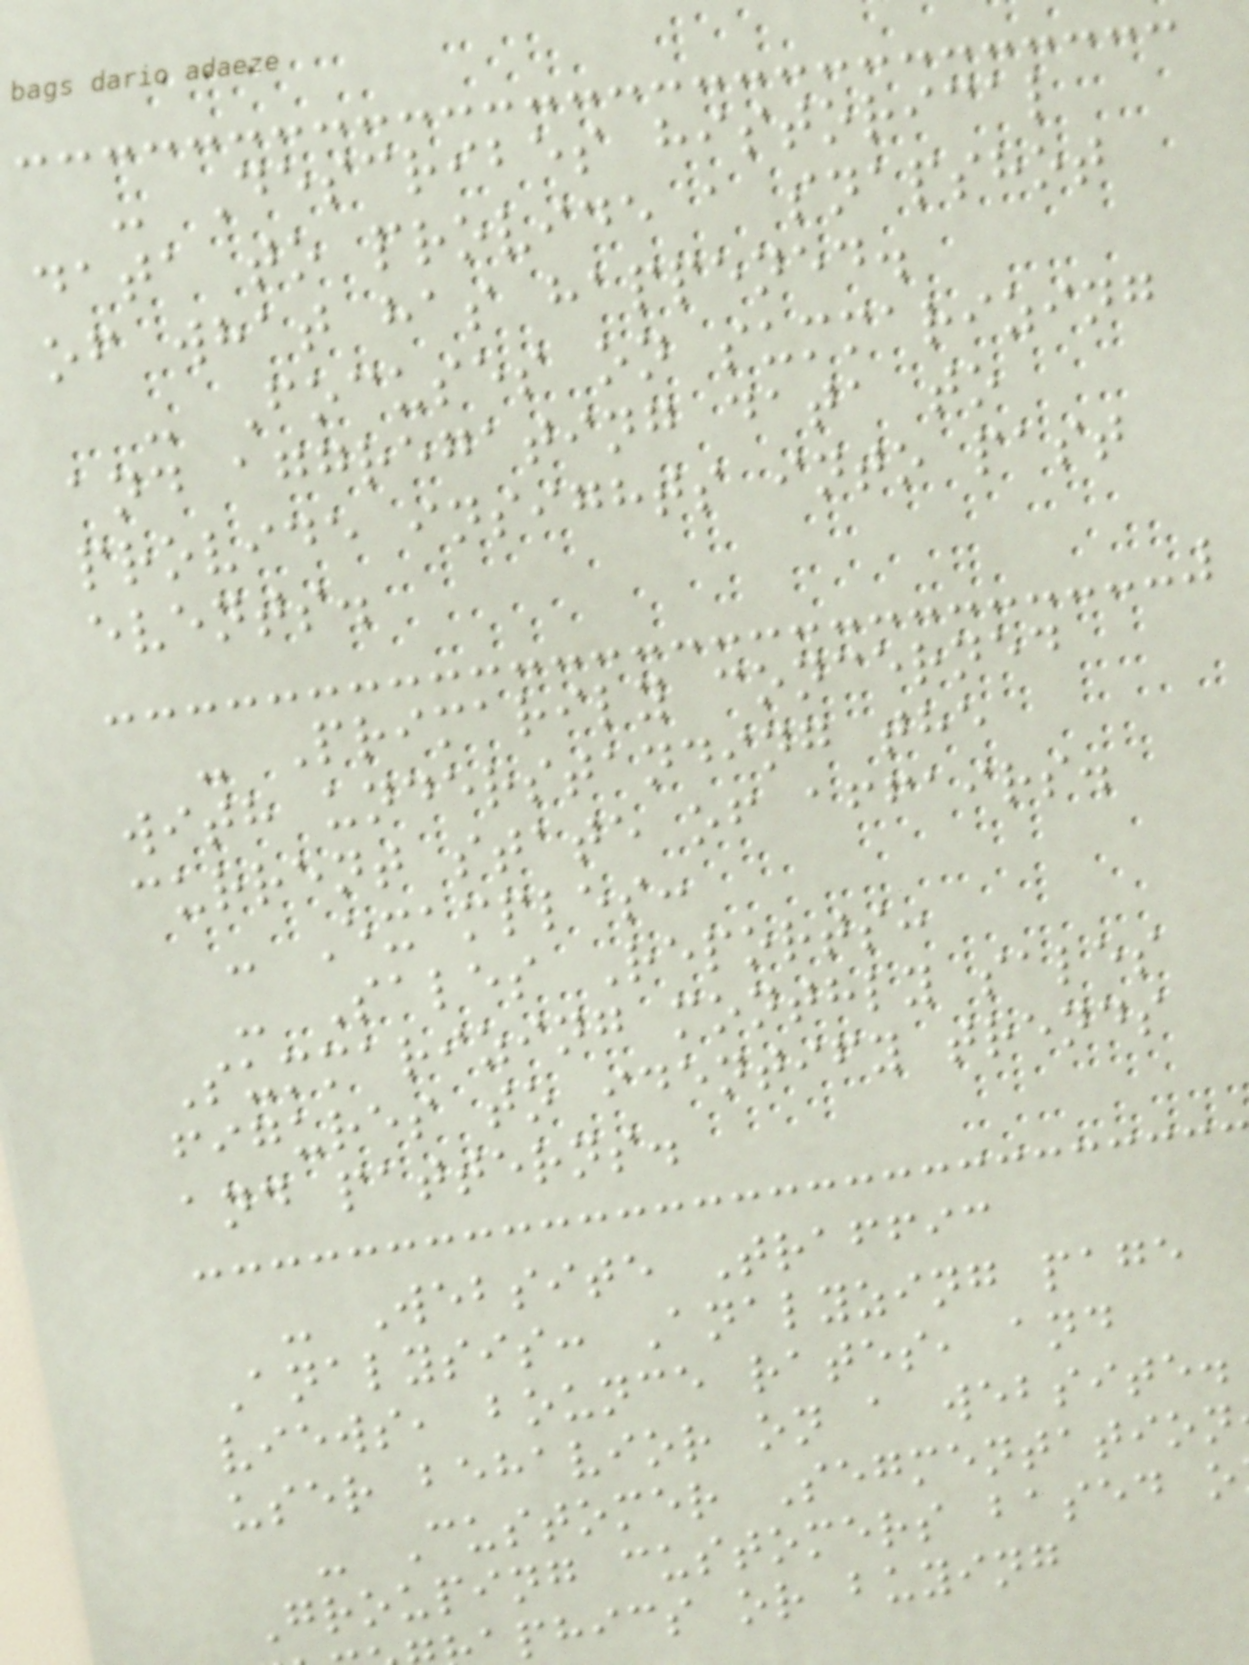- Describes historical
data to provide a snapshot
of what has happened.
- Focuses on summarizing
and aggregating data to
provide insights into past
events.
- Primarily concerned
with understanding the
current state of affairs.
- Examples:
- Sales Reports:
Summarizing monthly sales
figures to identify trends
and patterns.
- Website Traffic
Analysis: Analyzing page
views, bounce rates, and
user behavior on a website.
- Customer Segmentation
Grouping customers based o
phics or buying
